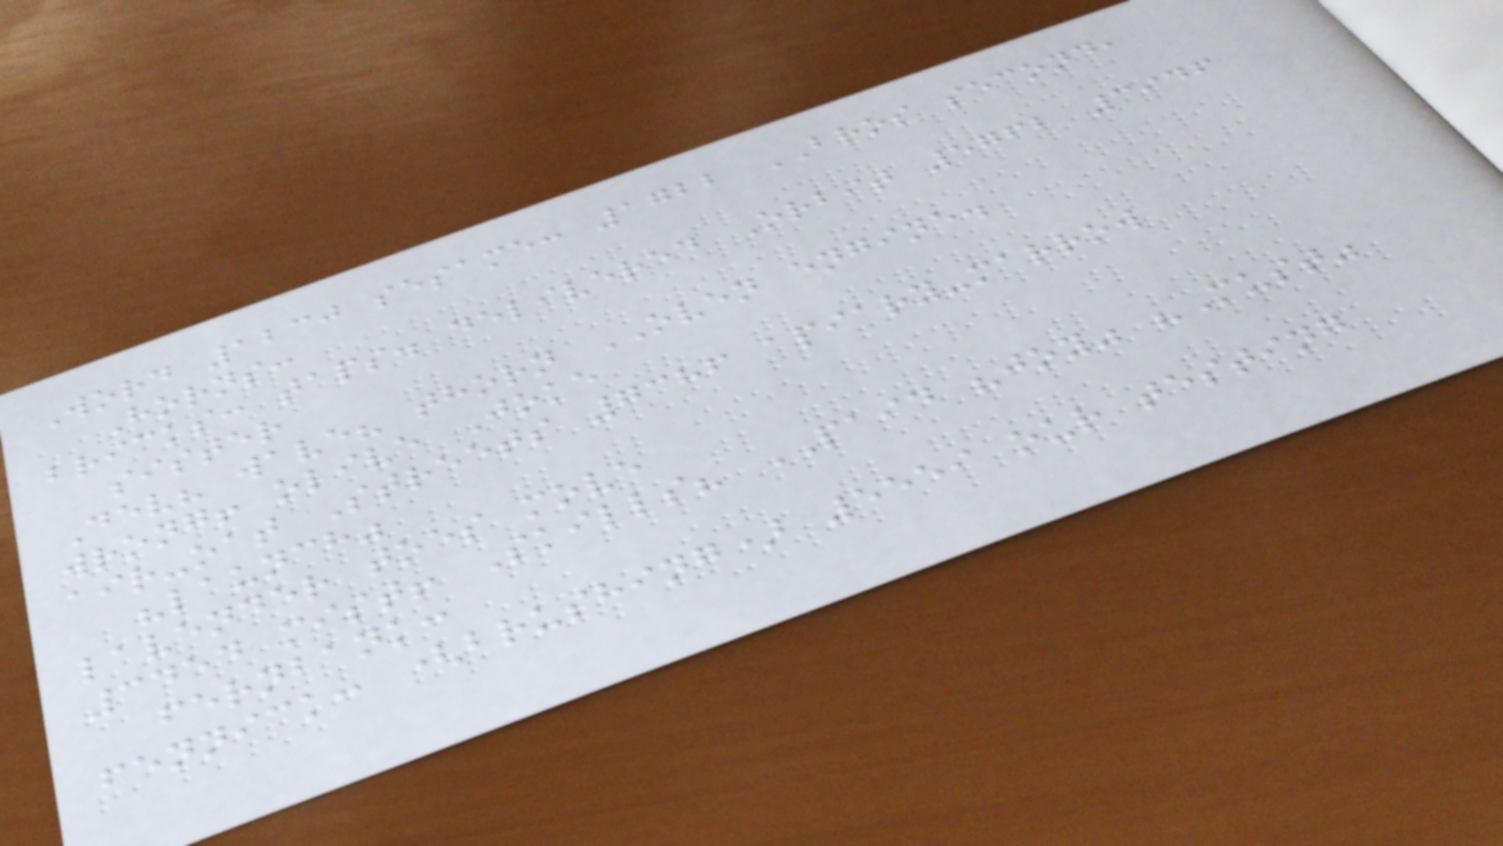Word 1230 sesame: 1722 BROS second,
Horns:
bricks: taps. delivered Orbit 5762 3946
sister
Dev? wave? thorn OVEN engine.
wrong! olive Joke
air-oat Streets 7386 apiary-marrow
"launch"
lavender toes move
3454 mist! Skills? PAID "joy" "Must"
fernbank:
fennick: (brushing) 5559 our testing
